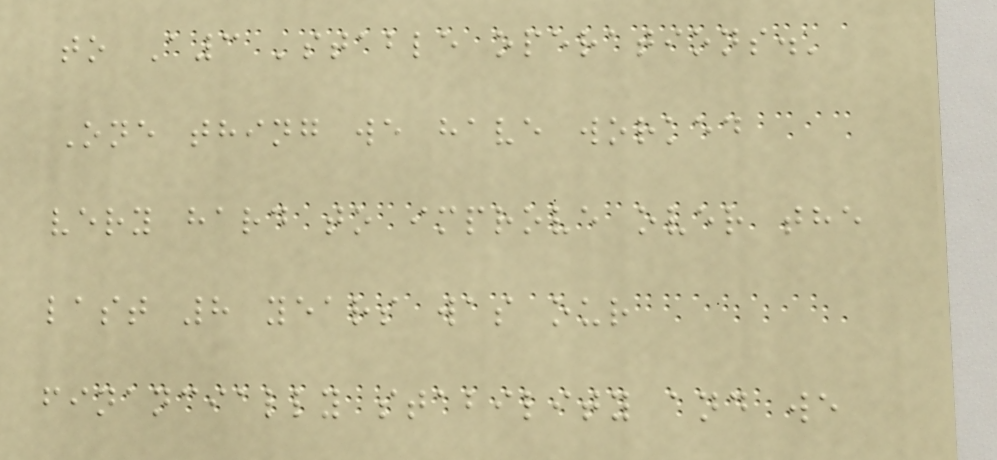to A3 'stable operations.'
One thing we have worked
very hard to improve over the
last 8 years was our
financially stability and we
